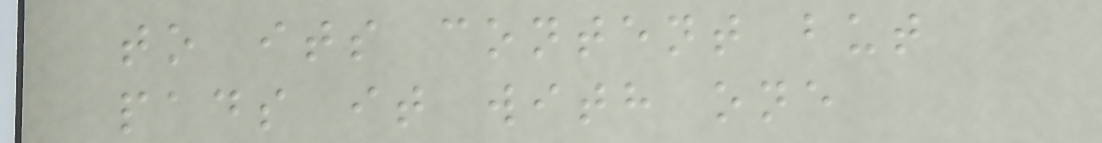to its content but
pads it with one
